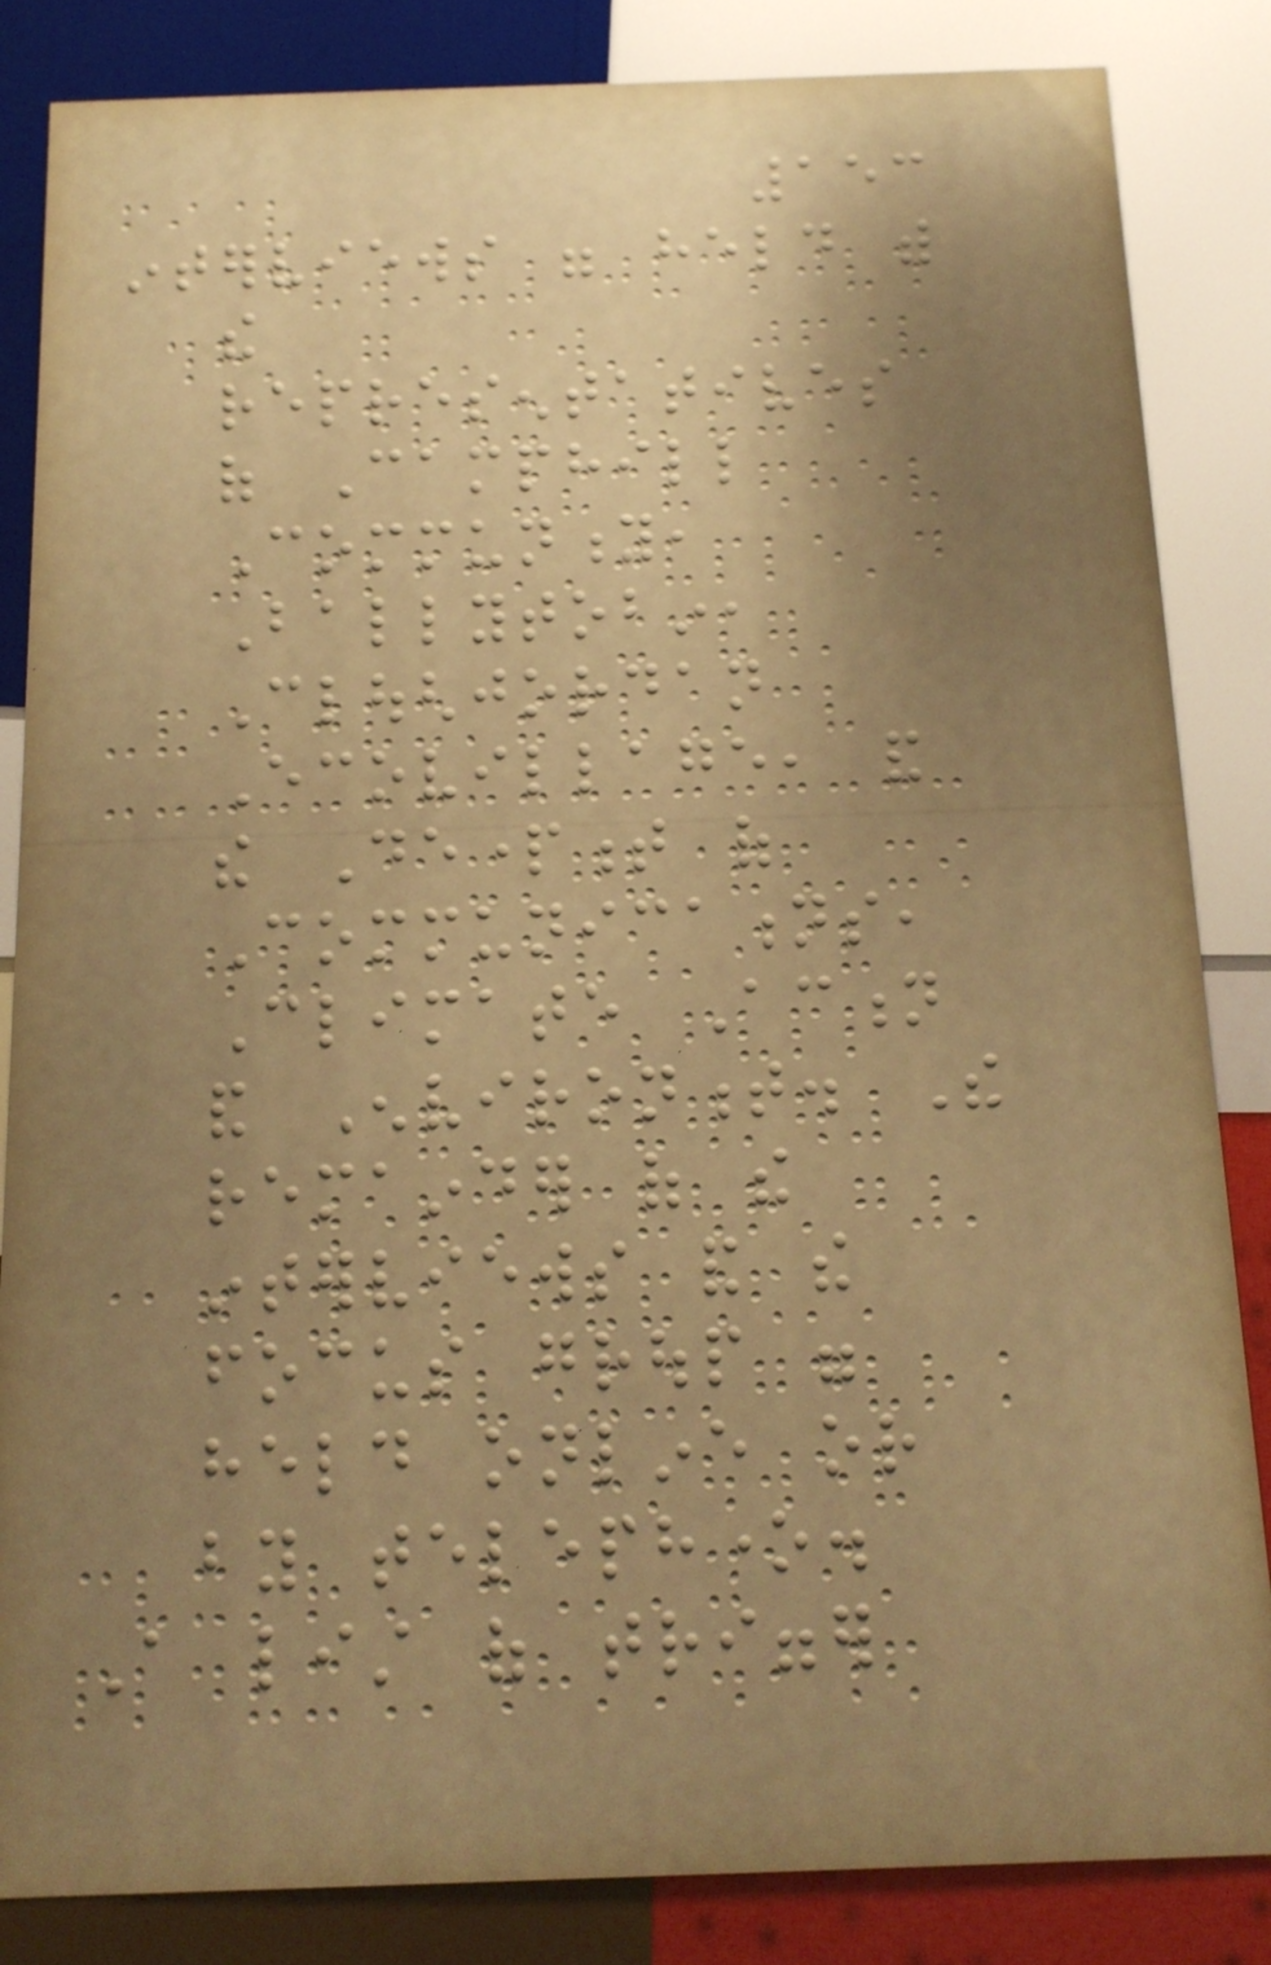153
interviews were held with
the
representatives
of Camphill
Community,
Ballytobin,
Cloughjordan
Ecovillage, and
the Department of
Communications,
Climate Action
and Environment. The
remainder of the
interviews and the
focus group were
held online or
by telephone.
A list of trigger
